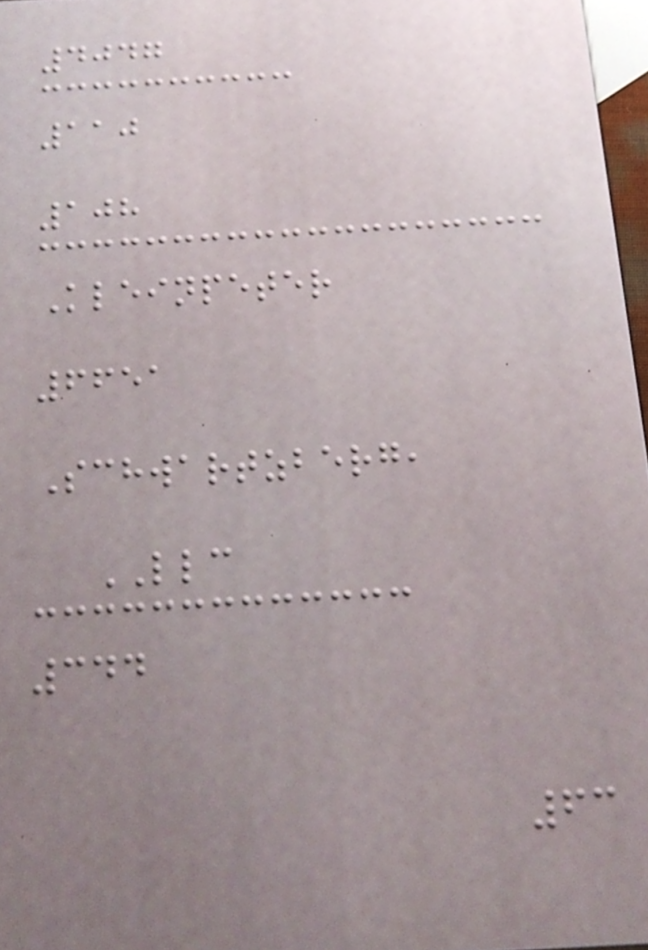4047
110
108
Kleinpeter
6651
Schwartzberg,
LLC
344
63
